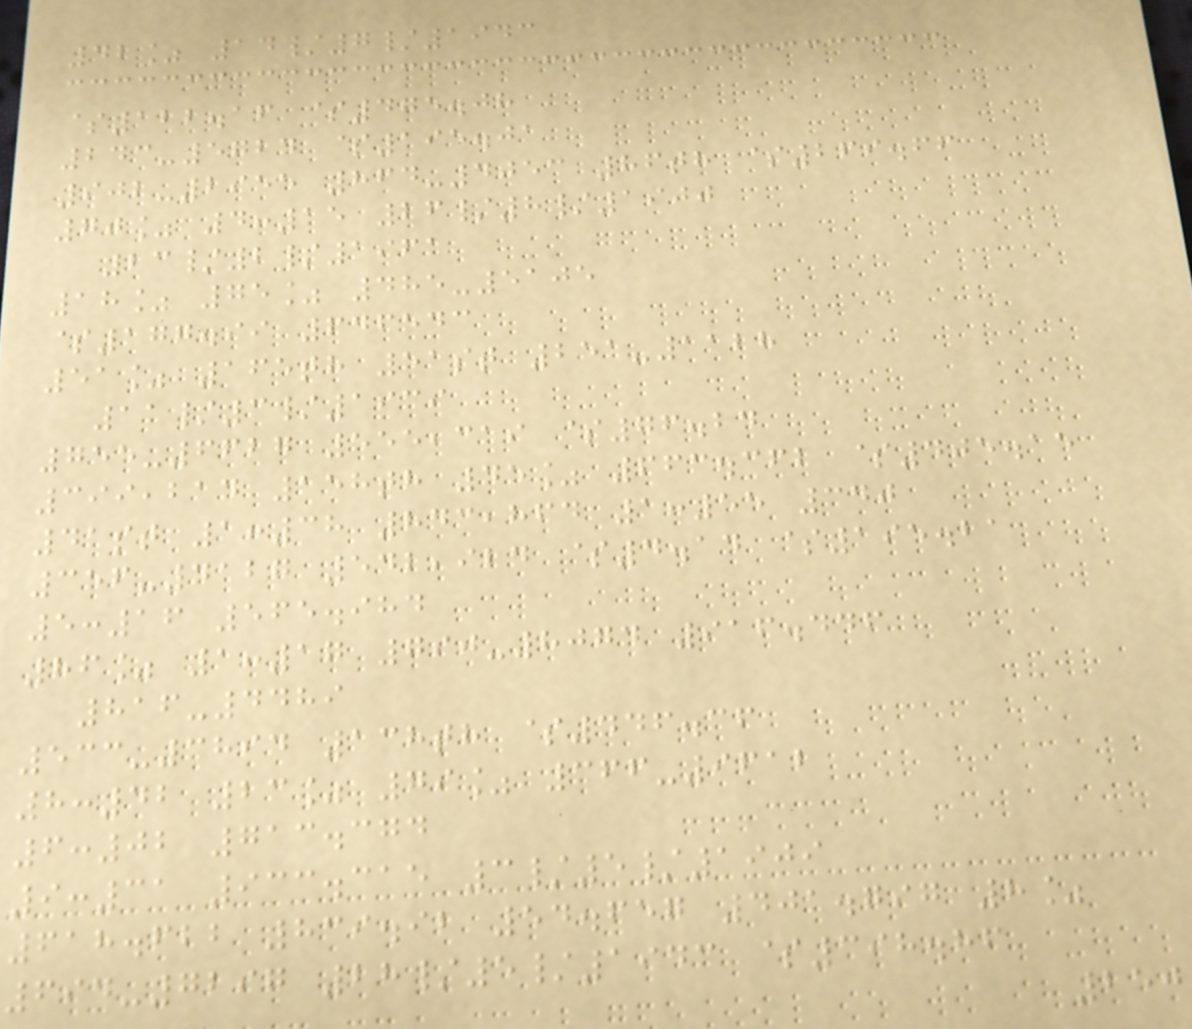42% 14/7/1943
$122.16 $475.08
243-5724 $195.01
902-2955 864-4053 86th $269.66
70% 4:15 26/8/1900
23/2/1961
18% 75% 485-5105
$177.99 646543
51% 165th 51st 251-1128
11/3/1939
755-6627 555,319 $76.24
399,214 158th 45% 663.362 $405.15
41st 1:38 843,864 1:55 340
356-4127 542,924 $4.14 $195.21
5:16 565.984
86% 1:17 790-8074 916.446
816-4489
533-3894 138th $446.36
8:42 23% 79% 366-9612
6:02 713.374
9:31 933.315 3/5/1909
618.622 839.92 54.657 401.797 8%
694-7297 28/5/1943 $398.86
250
